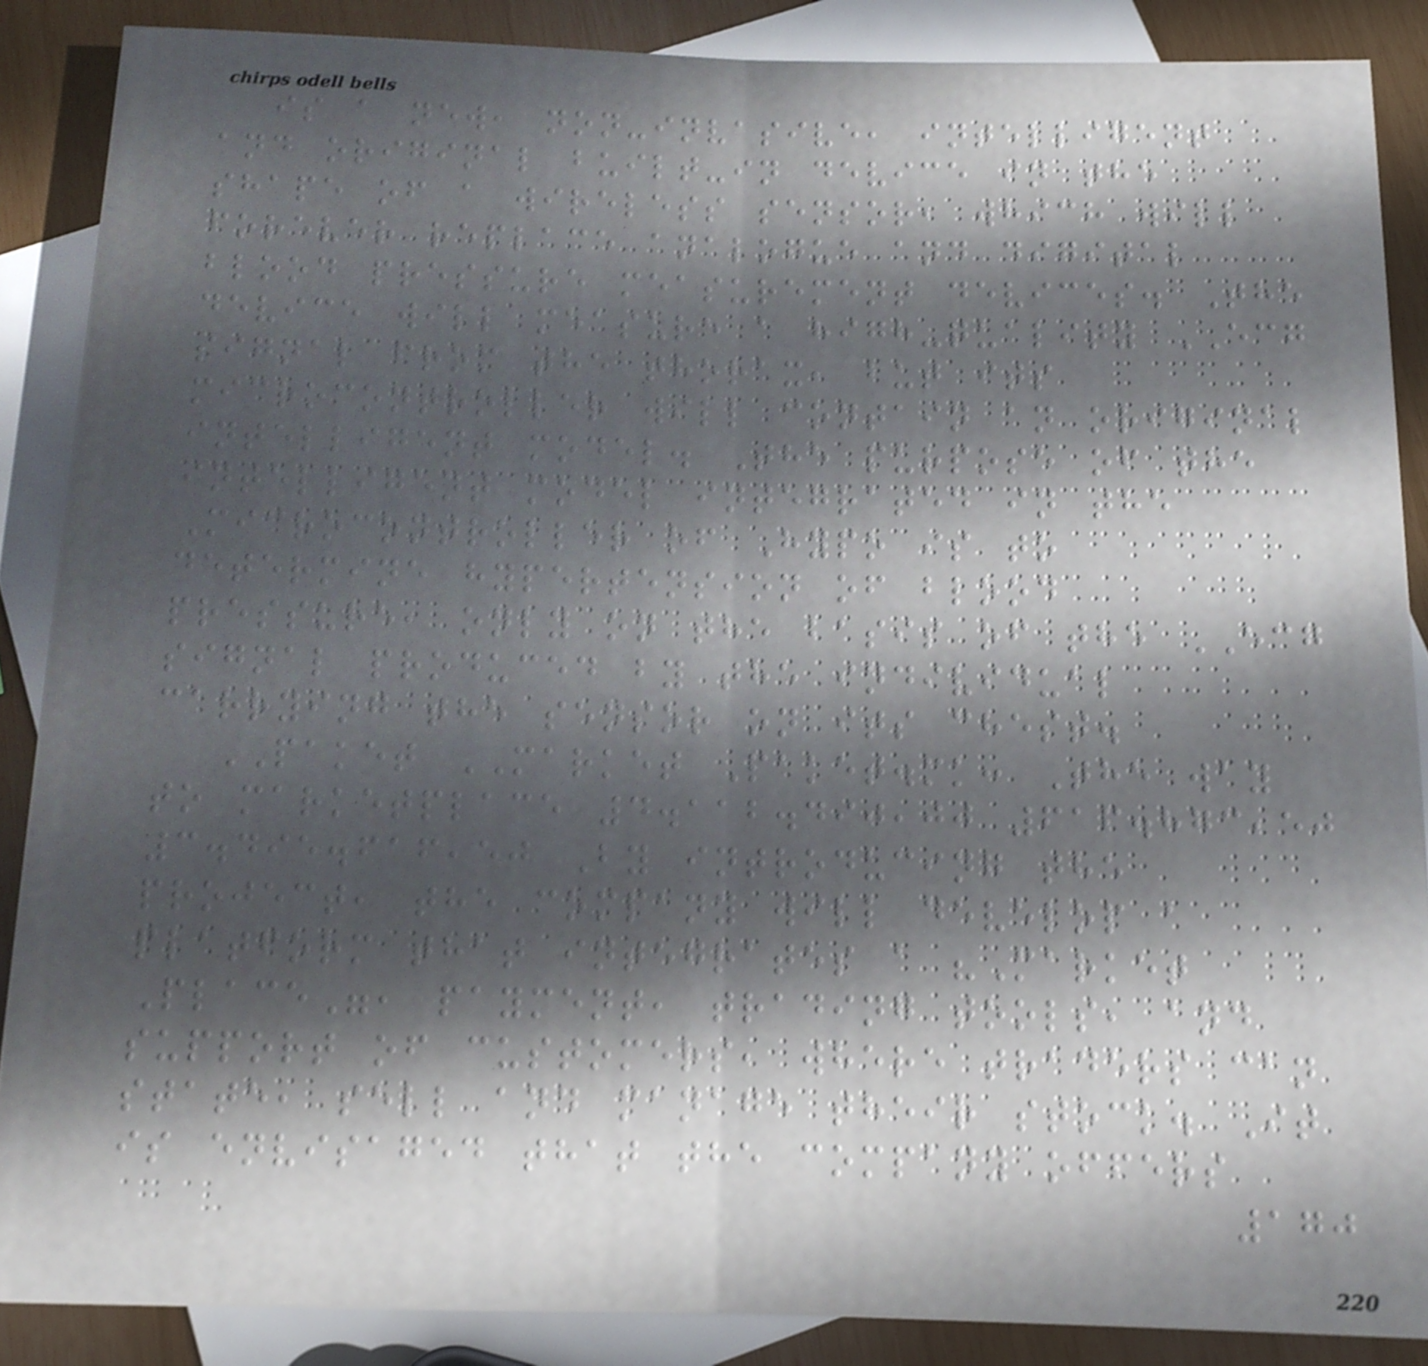is a new, non-invasive, intelligent
and original built-in device in the
shape of a wireless sensor, which will
forever replace analogue and digital
blood pressure measurement devices. The
device will measure a high-quality ECG
signal from the thorax, but its
microcontroller will contain an original
intelligent model. The purpose of the
intelligent model integrated in the
Microcontroller of Hypo is to
determine hypertension of blood
pressure, only on the basis of the ECG
signal produced by the individual
carrying the sensor on its chest.
PAKET MARKET Paket.mk: The way
to marketplace 4.112.490,00 616.873,50
3.495.616,50 By introducing the
project, the company will develop a
platform that integrates a "Market
Place", payment, trading tools, and
support of customers, where traders can
state, sell and manage their stock. It
is envisaged that the company offers
170
